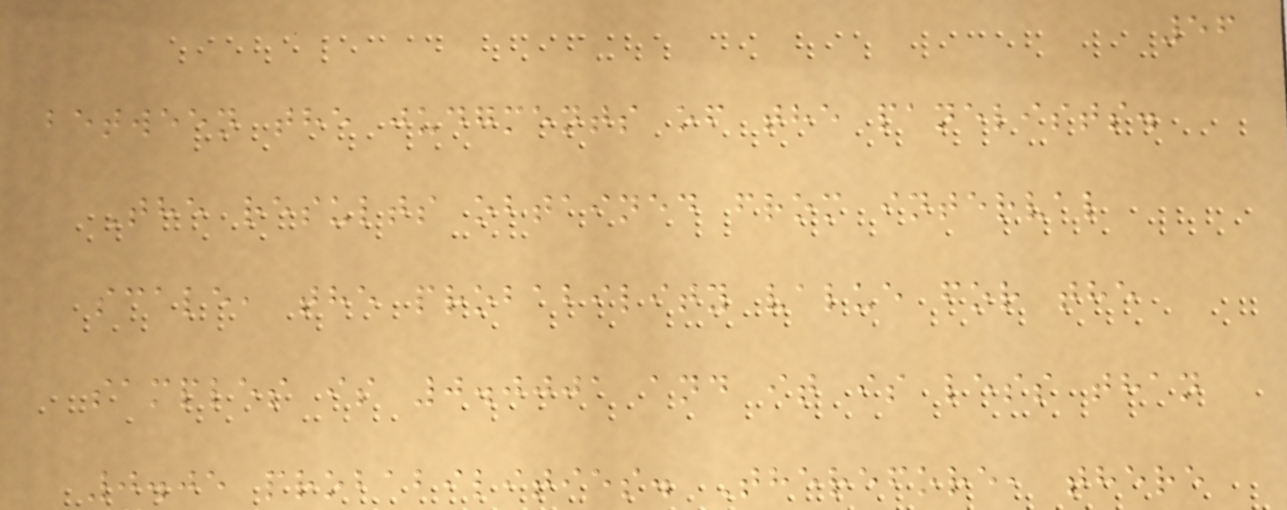56
between the judgments of the panelists.
The results obtained from interval
scale, the probability value for the
samples is 0.0001 and it is less than
0.05 probabilities. Therefore, there
